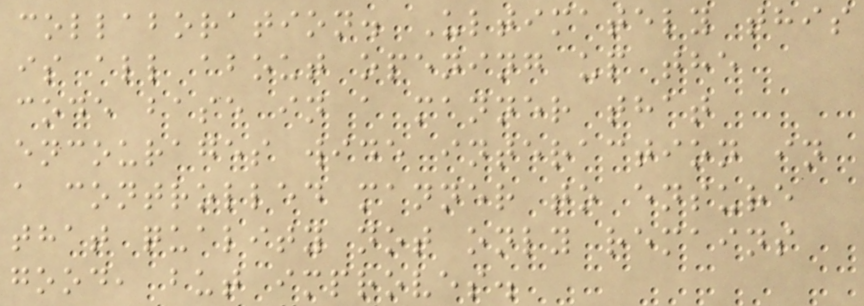collaboration. Ultimately this
is all about opening up the
code base in a manner that
encourages wide interaction in
a controlled manner to ensure
that quality not only remains
good, but improves.
